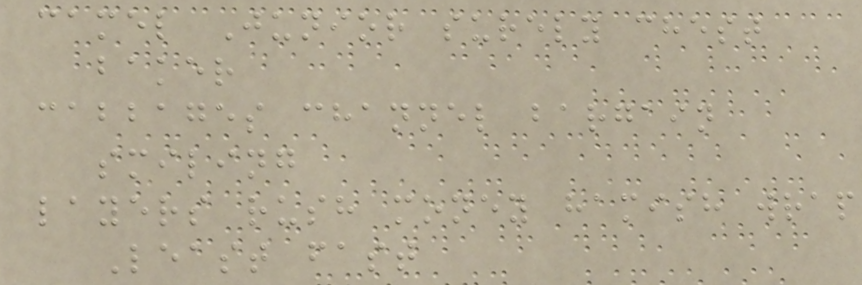camel Junior surely chest
baker
cabbages channel bargain
smiling
layers rush money hamish wrap
Least fast
